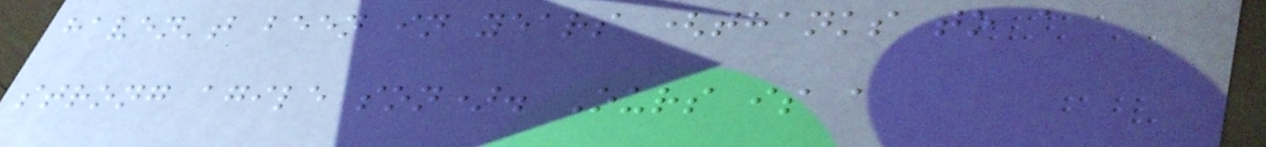haven't been in years (thanks to a
strong agile son). Ours is a
